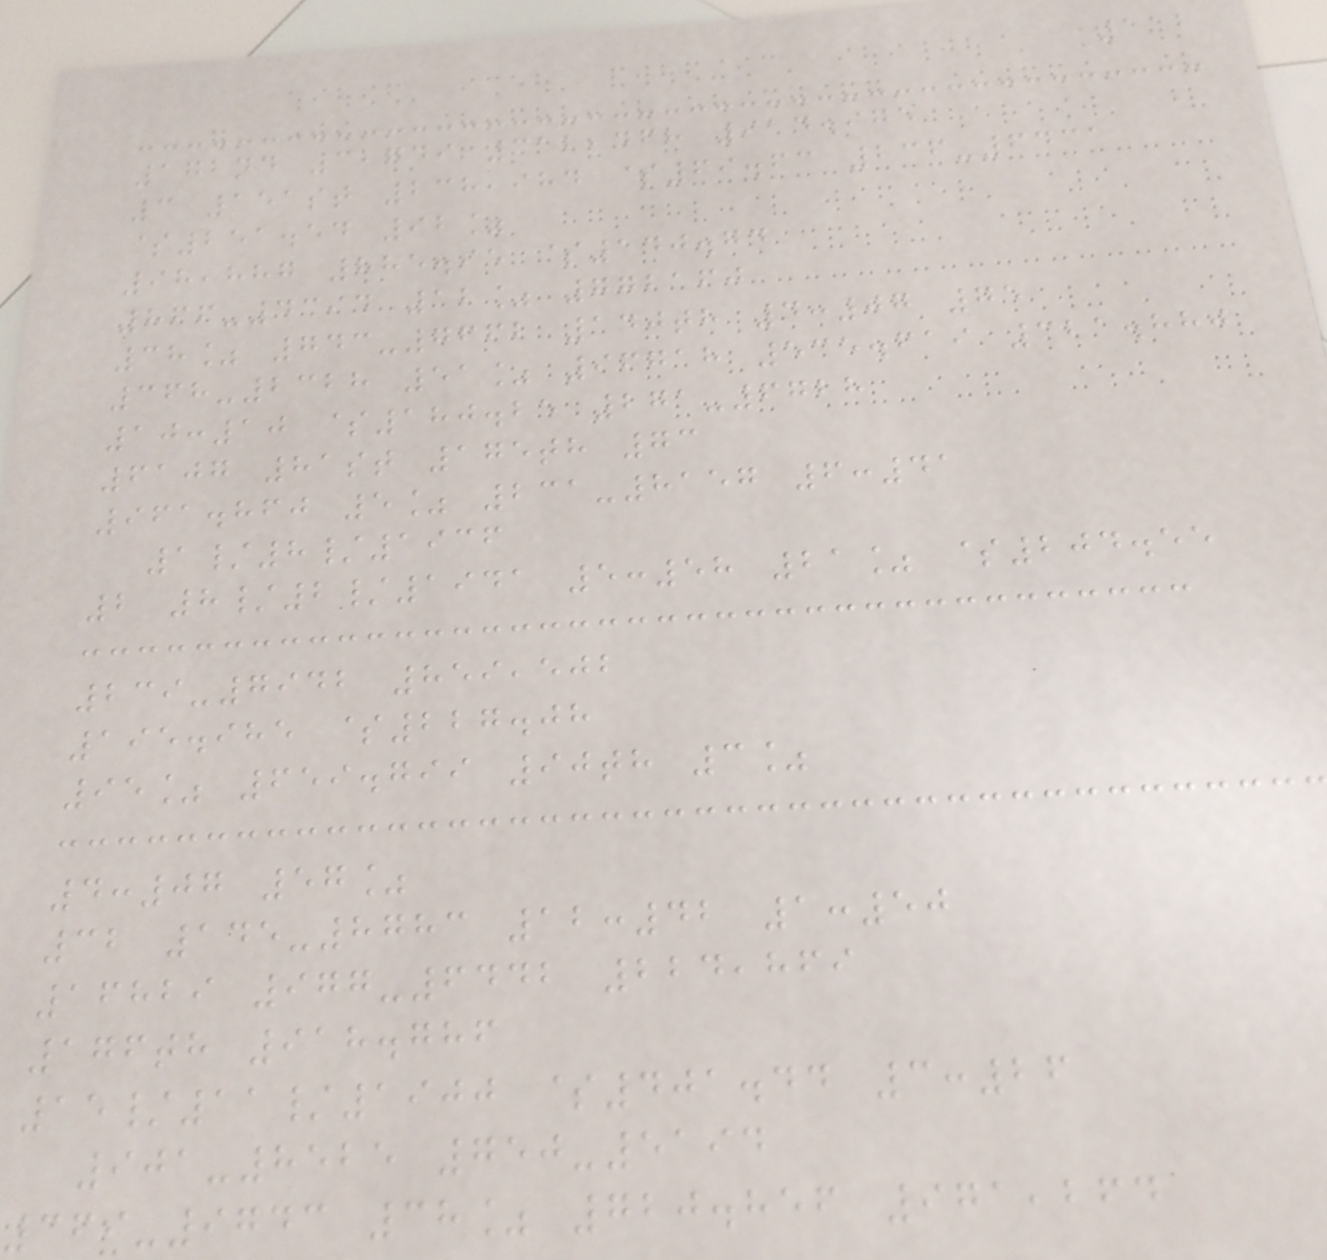112
172nd 32749 312,468 914.975
3 151st 238,984 $69.63 236-6431
$251.54 92%
98,887 885.95 $140.74
866-4394 12% 772160
38% 743-7662 140th 4:07 75
368-2328 51% 96718 535.619 321.880
10:10 $180.25 271-6728
6107 81st 175th 73
961.860 5% 231-8157 6:41
1/8/1936
2 8/2/1941 5:58 21% $204.55
239-7942 859,502
195.985 $227.08
95% 659.799 90th 3%
4:07 57%
32 145-8783 12:42 1:50
16829 977-6442 224,869
176th 918.786
15/11/1900 $401.44 3:26
901-8525 750-5194
369-9743 38% 720.856 971,264
